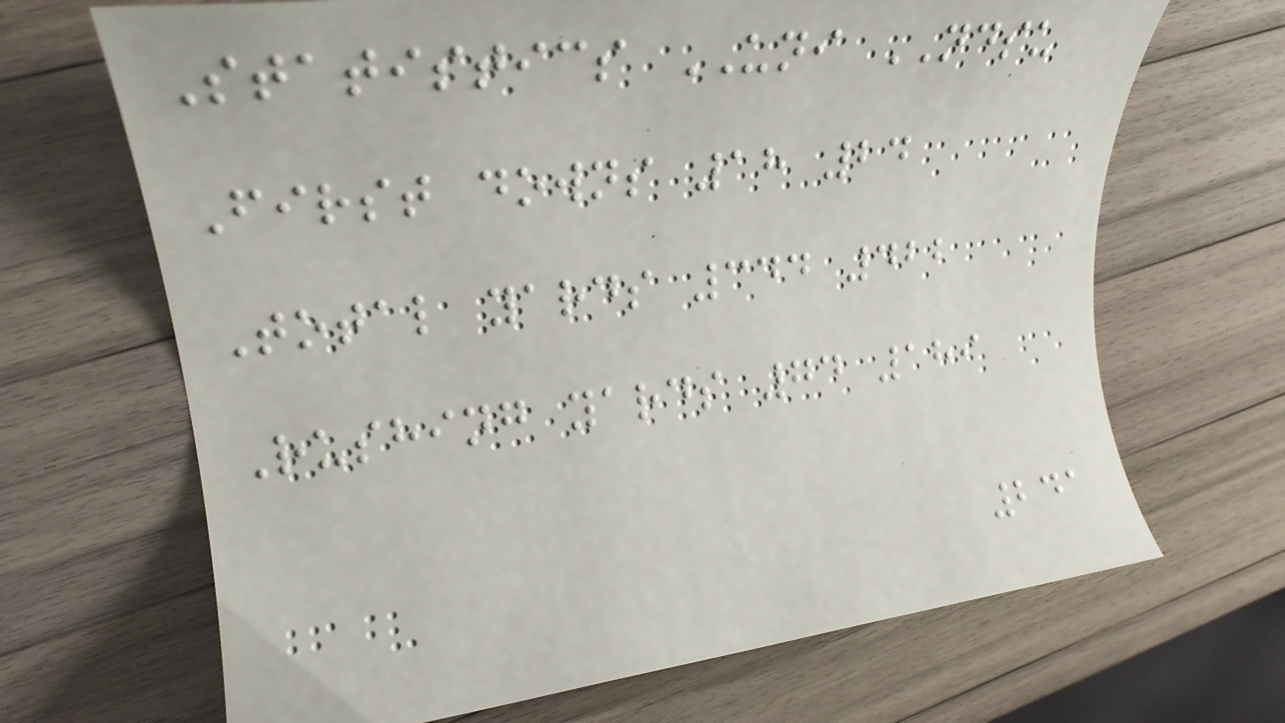Statistics UNI NDSU
First downs 18 24
Total yards 344 422
Rushing yards 74 189
241
